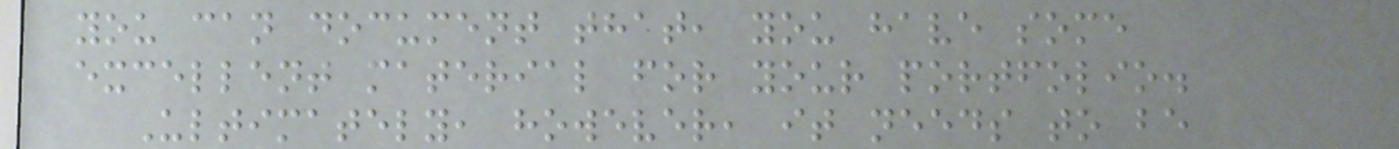you can document that, you have some
excellent material for your portfolio.
Ultimately, however, it needs to be
